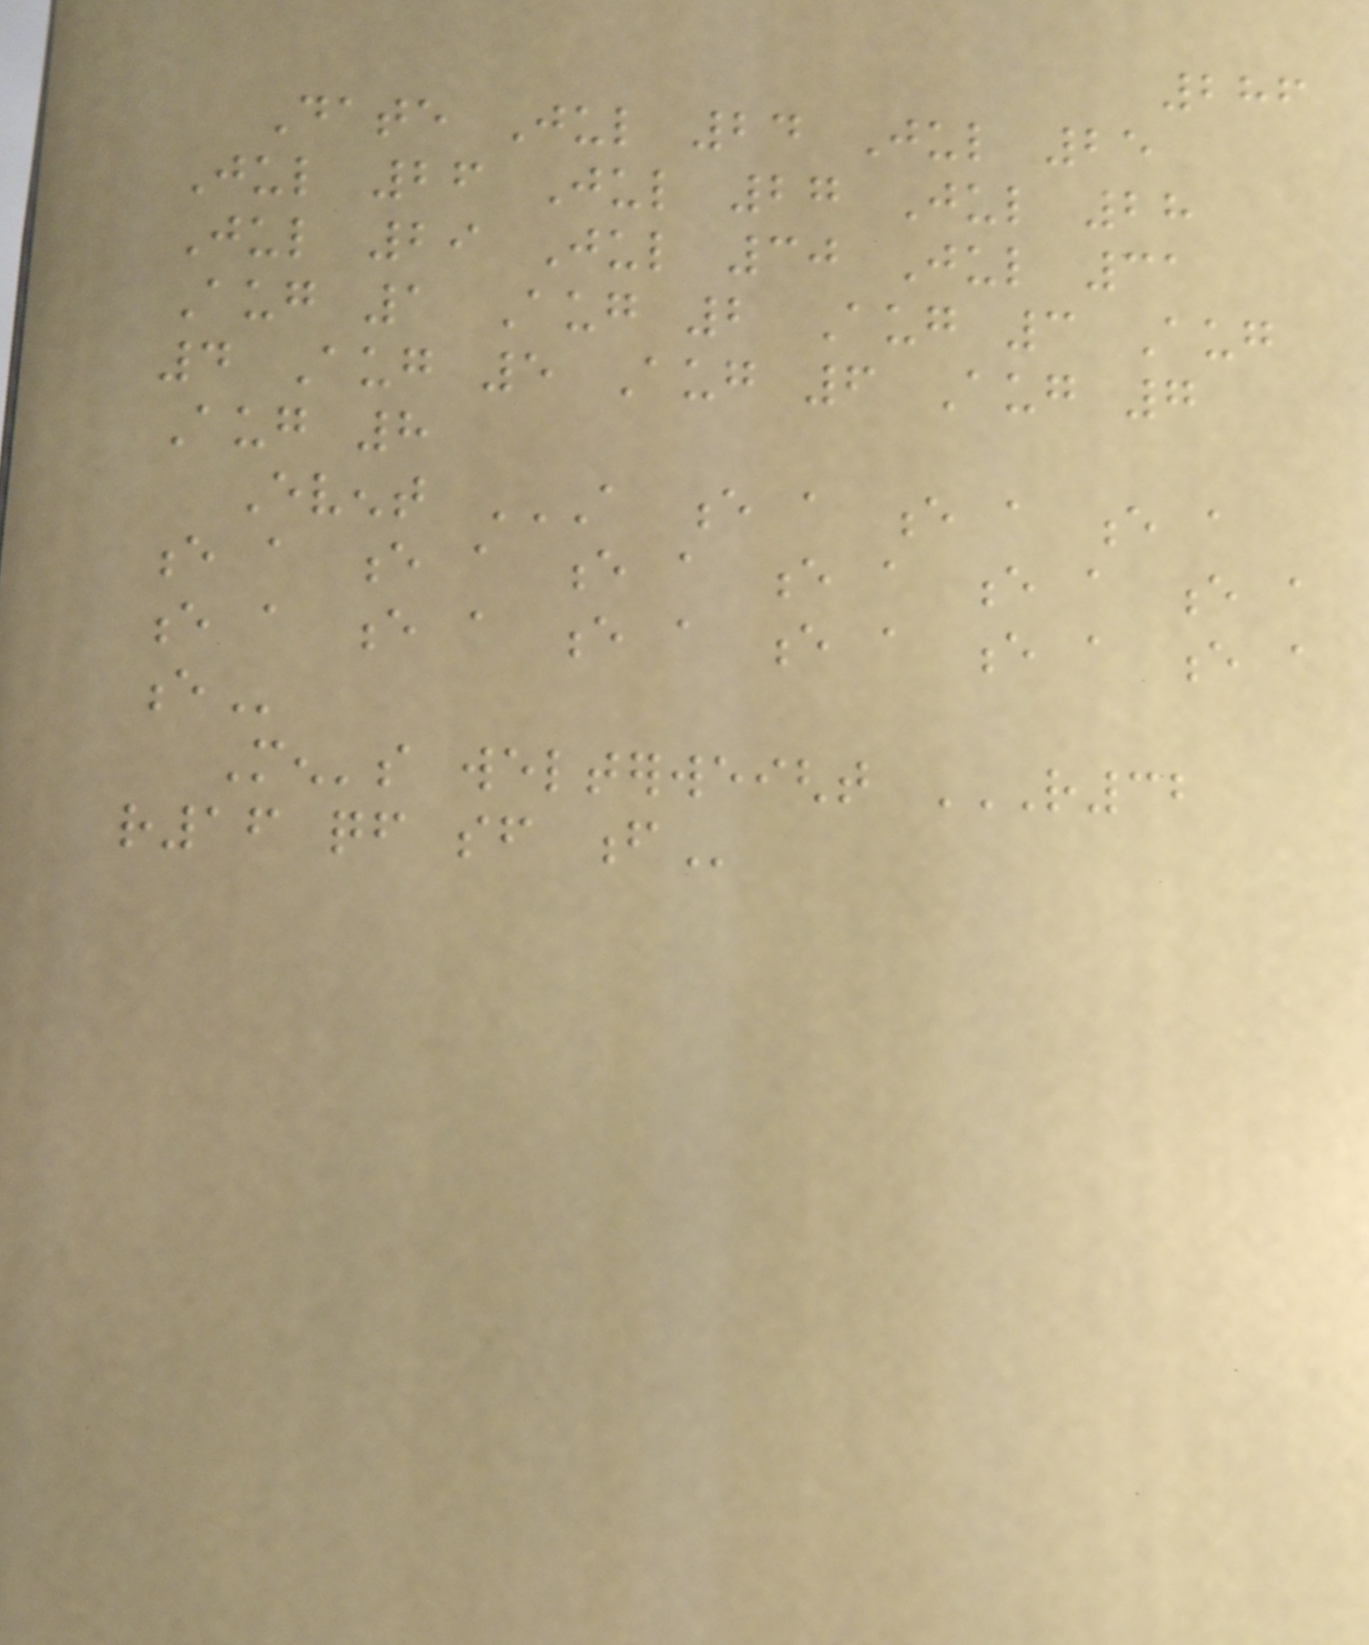286
Date Jul 24 Jul 25
Jul 26 Jul 27 Jul 28
Jul 29 Jul 30 Jul 31
Aug 1 Aug 2 Aug 3 Aug
4 Aug 5 Aug 6 Aug 7
Aug 8
Event A E A E A E A
E A E A E A E A E A E A
E A E A E A E A E A E A
E
Men's welterweight R32
R16 QF SF F
